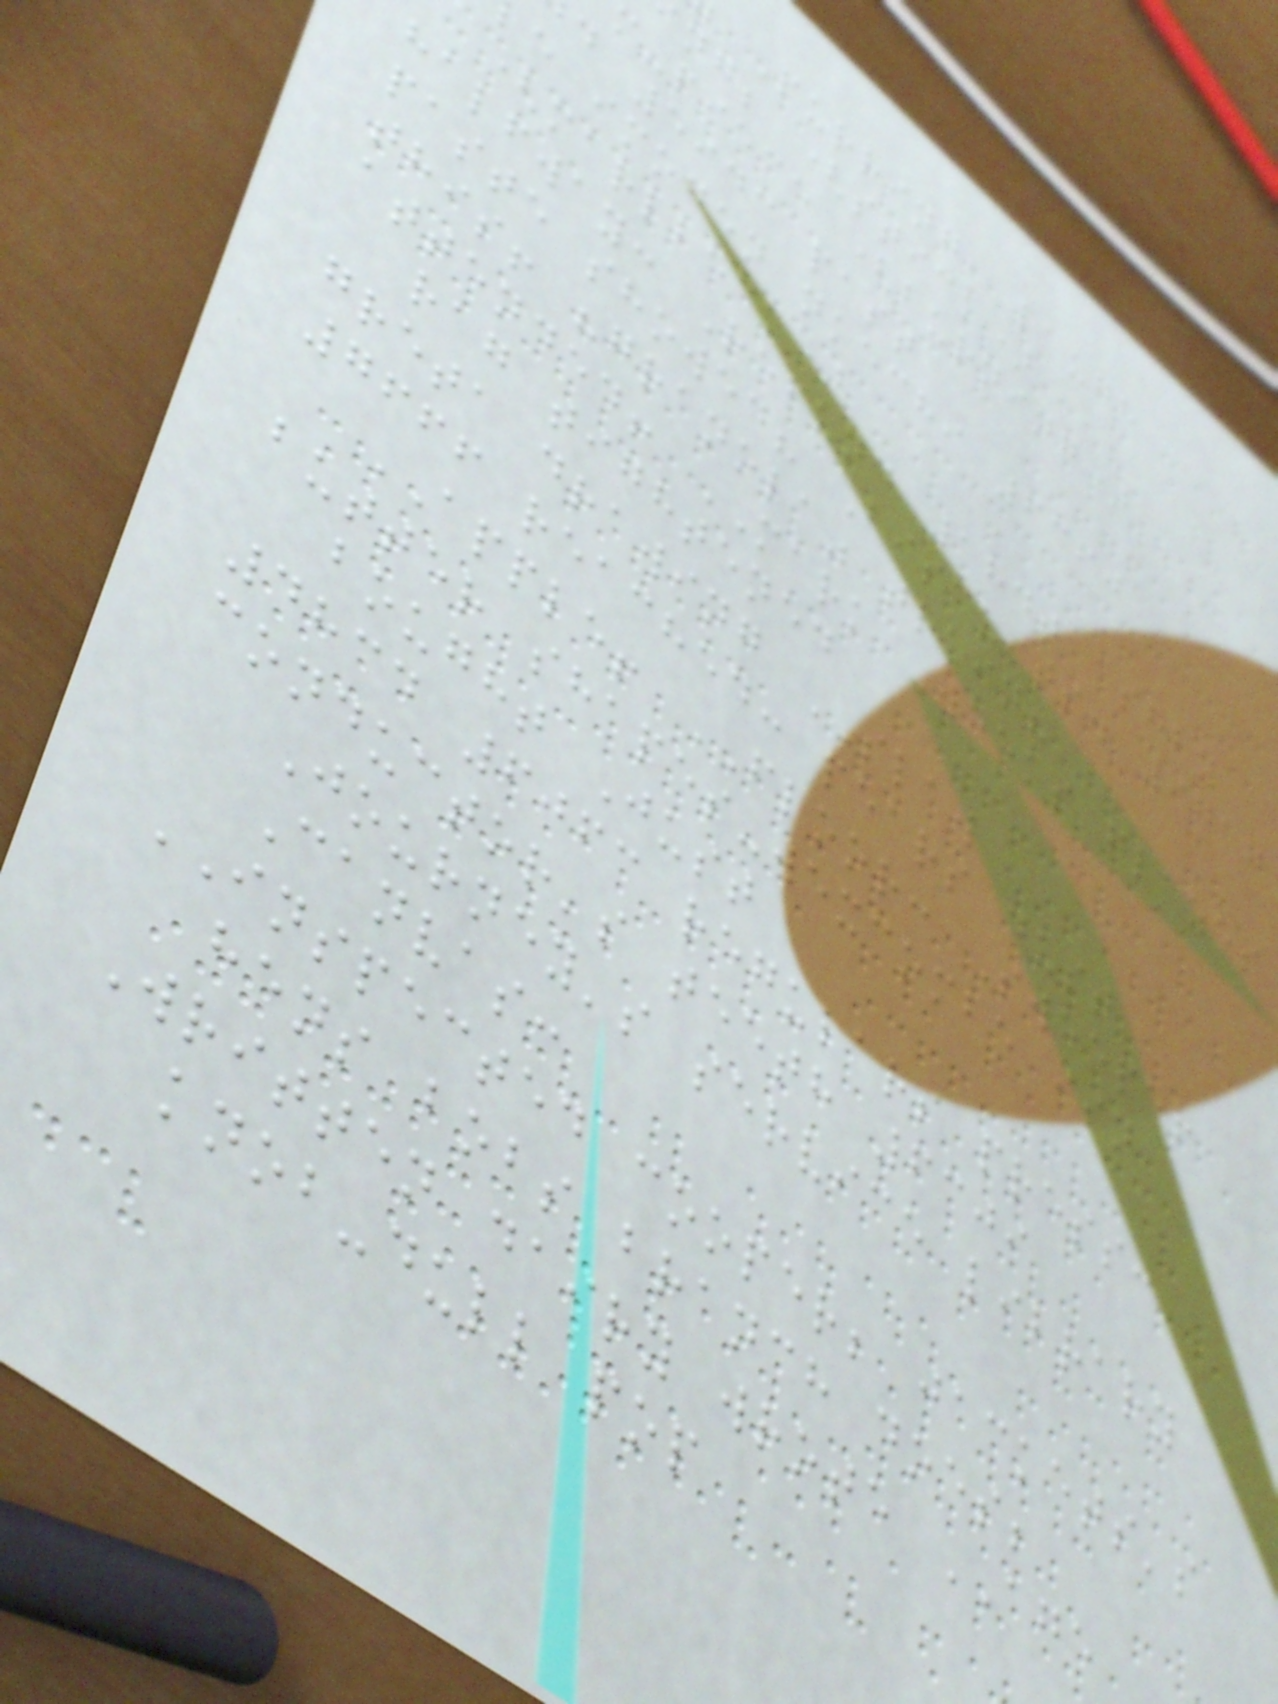Purring, laugh
ng; (stick)
m-piece (burning)
d 5943 past
e imogen nkechi 6360
(marlbeck)
halfway: Refund 1840 ashby
paste showed? Biscuits. 9717
this! "granola" train?
attended! MARK Weeks glazes
rag tightened
greta drawing SLAW
7666 reached: pears dust
APPLE! FLOOR: Sweeper
butter shapes-wexcombe isn
bought Just
4834 6063 regulars press:
conductor's teeth 6309
Journey's service library
Canvas:
INSPECTED cooper; jackets's
hens bobs branch does;
Written dairy wrote AGE
knob-dull pop
